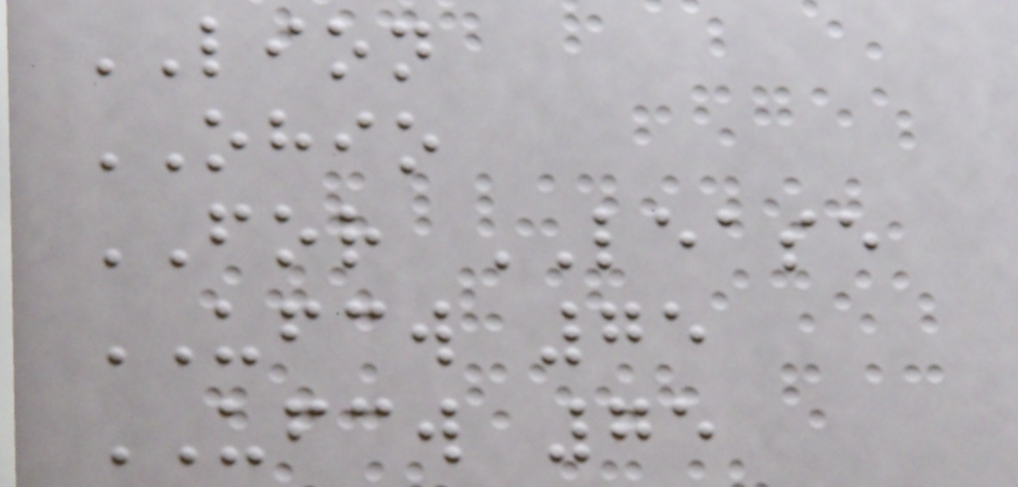LION
OHIO
FOR LEASE
UFCW 75
UFCW 75
